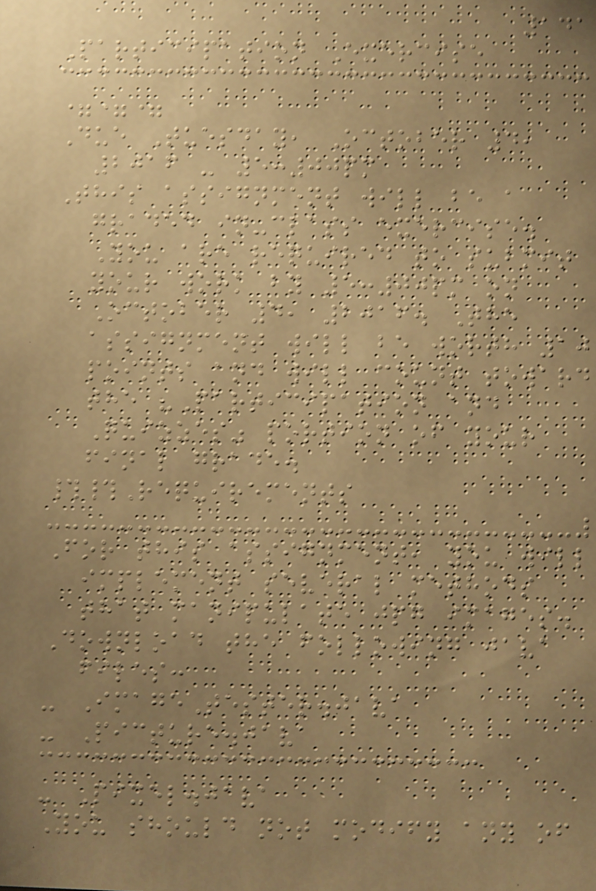141
Participation Exercise
===
Due Tuesday, October 4,
2016 - 5:00pm
This assignment will be a
graded in-class exercise.
You are required to submit
your work by 5:00pm on
October 4, 2016. The
assignment will be worth 10
points and will count toward
the "Participation and
Quizzes" portion of your
final grade.
##Requirements
For this assignment, you will
implement several methods
that manipulate jpg images.
Download the following java
files:
- ImageTester.java
- Picture.java
- Pixel.java
You should not modify any of
